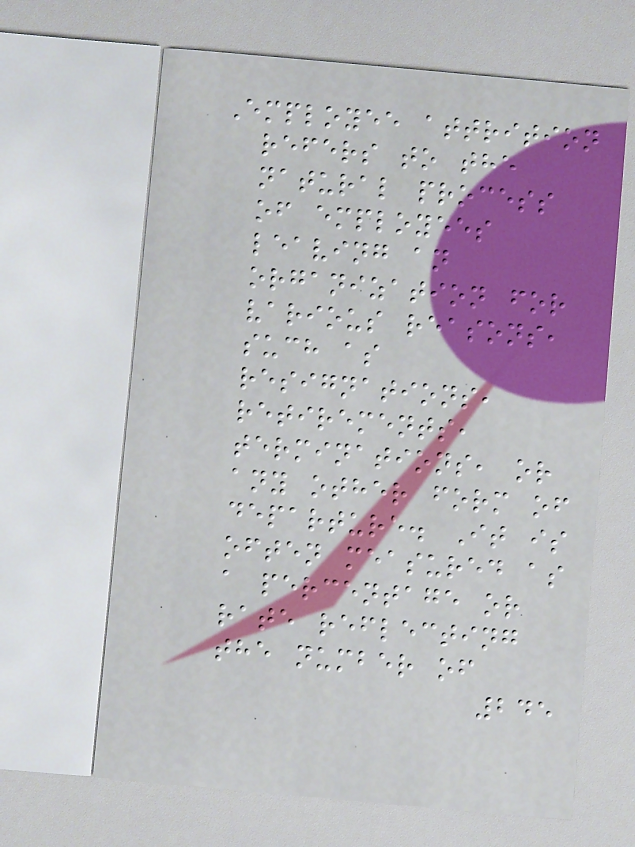Employee attrition
refers to the
natural process
of employees
leaving an
organization for
various reasons,
such as
resignations,
retirements,
terminations, or
any other form of
departure. It is
often measured as
a percentage or
rate reflecting
the number of
245
